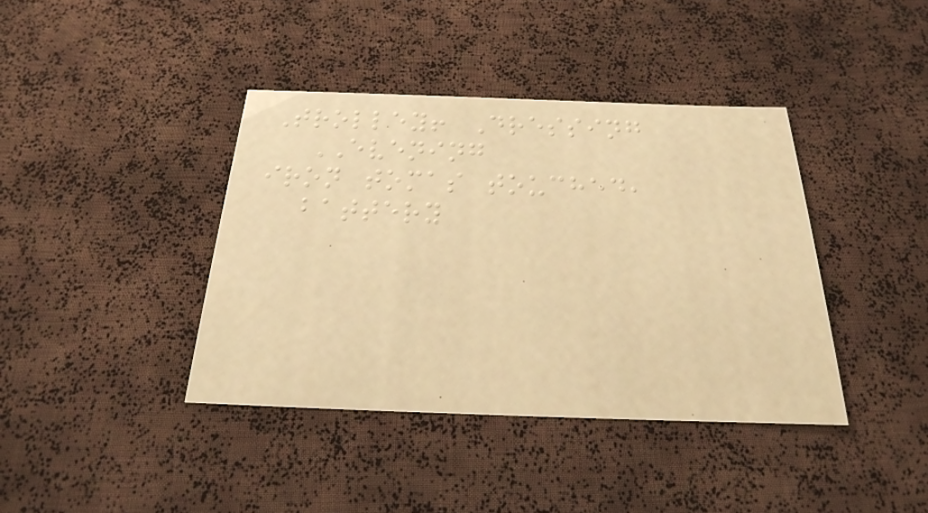Trolley! Dressing
EVENING
iron tomas touched,
battery
